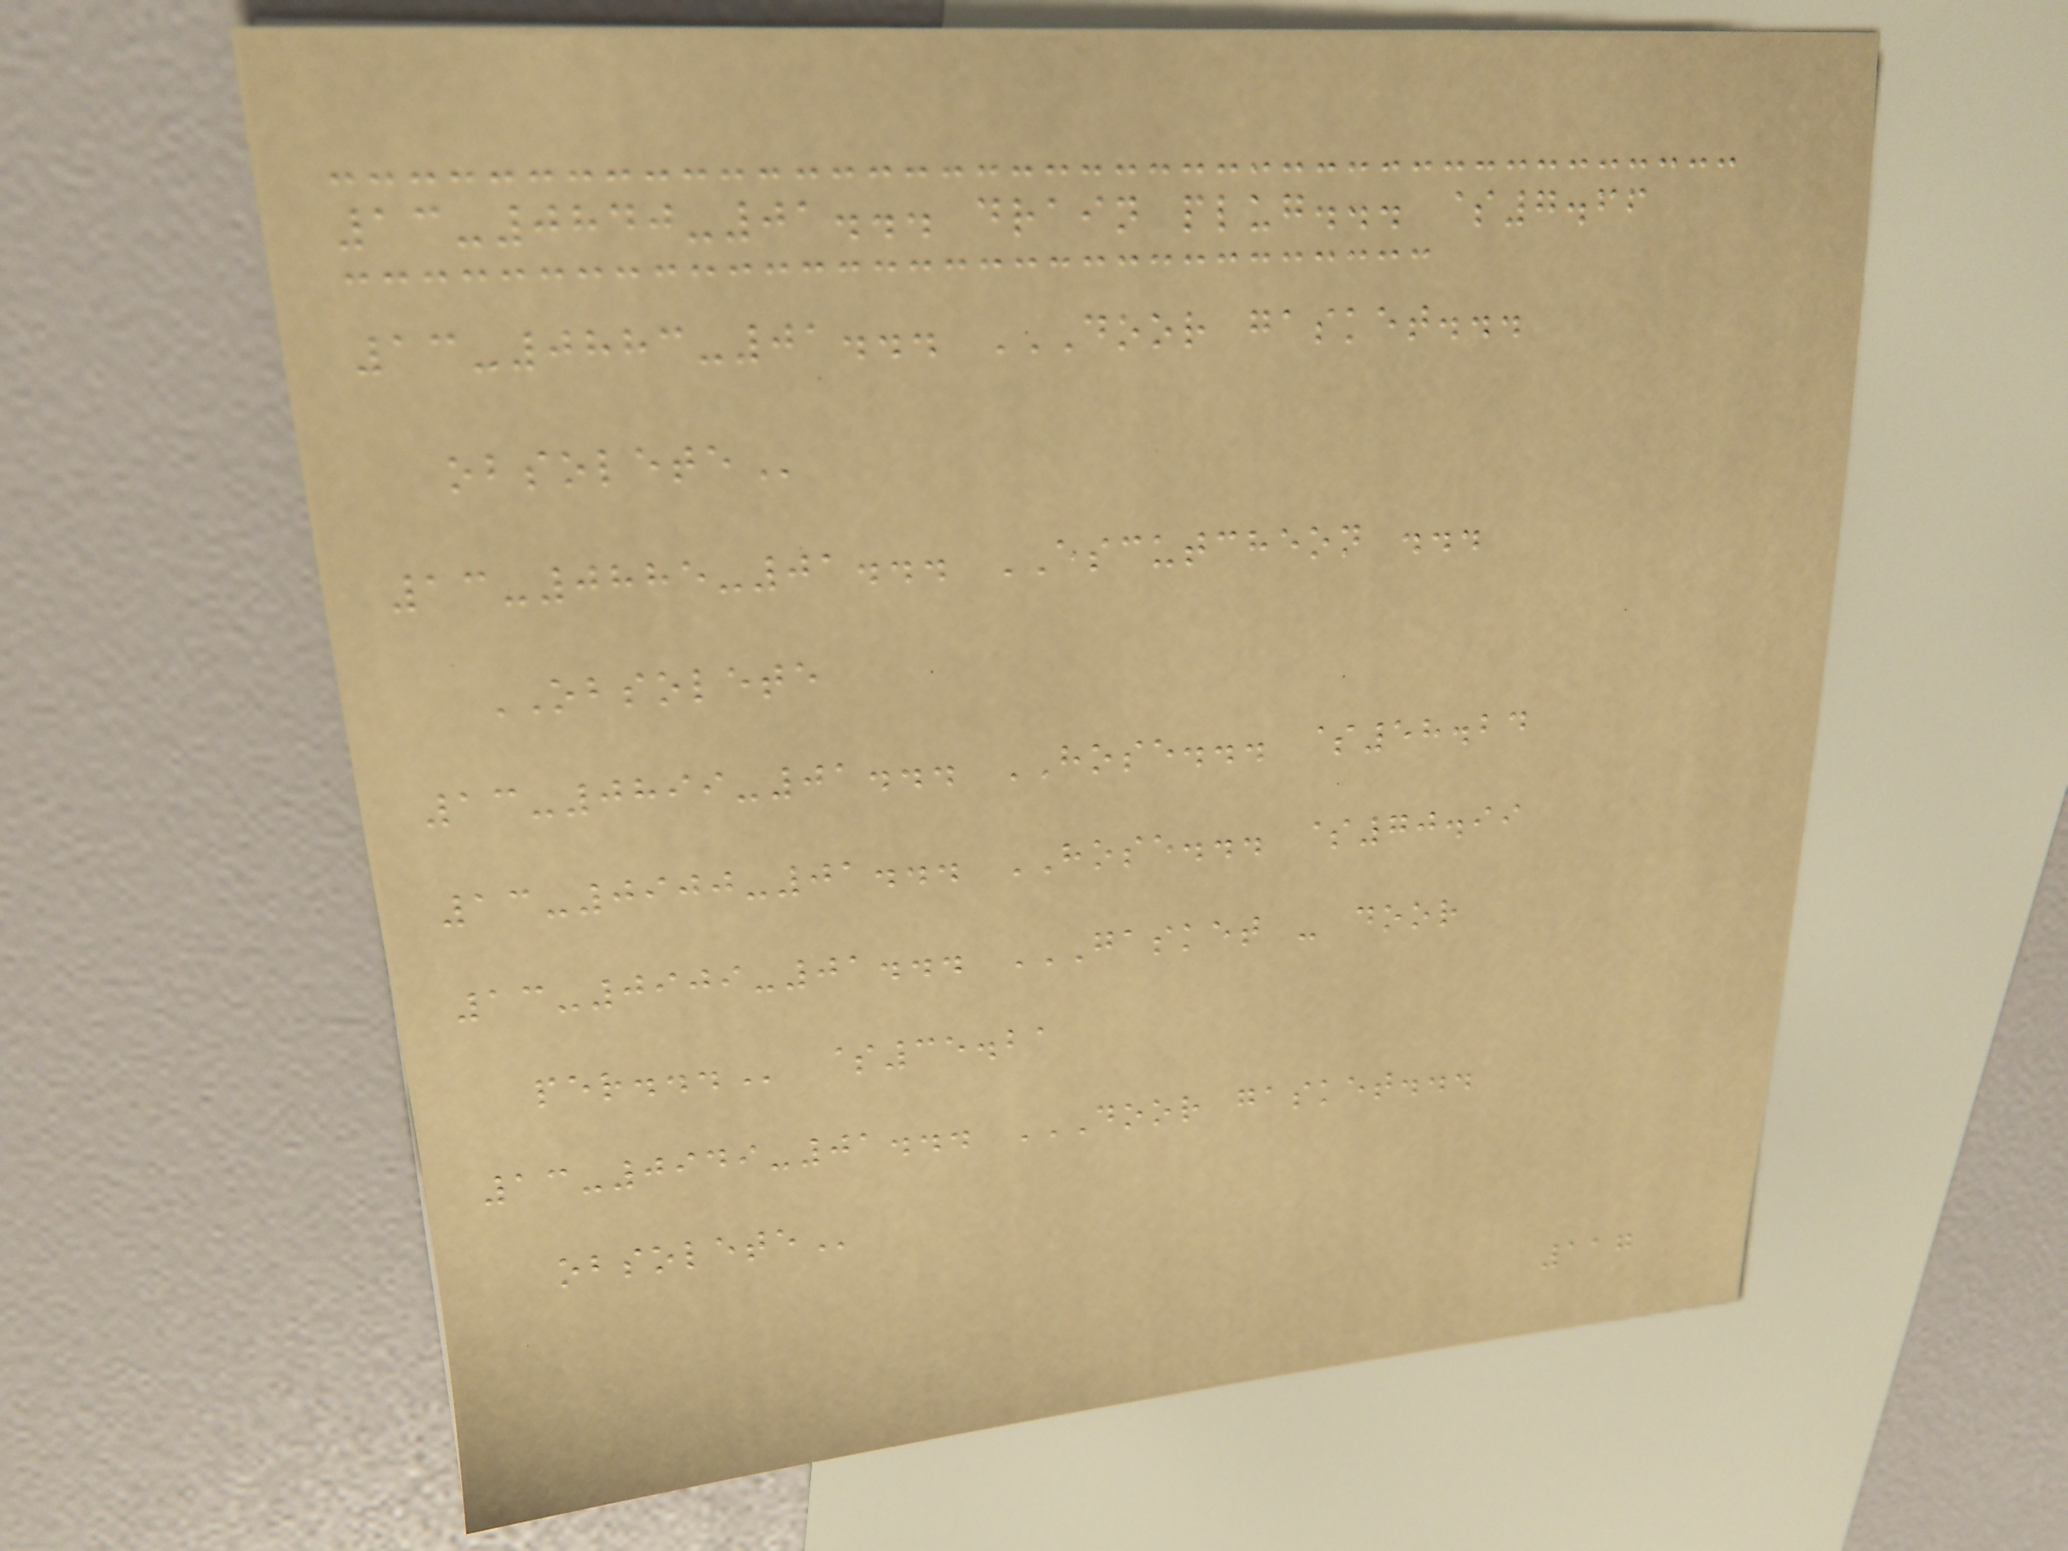13-0840-01... drain plug... $7.66
13-0883-01... DOOR GASKET...
OBSOLETE
13-0885-01... ESCUTCHEON ...
OBSOLETE
13-0899-01... HOSE... $58.24
13-0900-01... HOSE... $70.99
13-0909-01... GASKET - DOOR
PER... $35.21
13-0949-01... DOOR GASKET...
OBSOLETE
117
